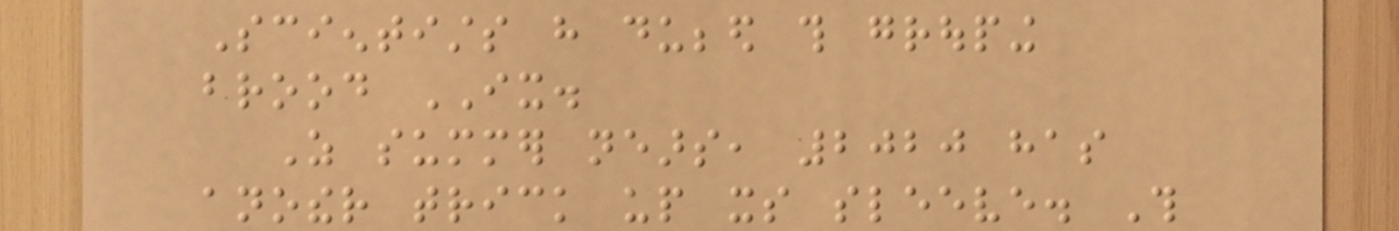Scientists have dubbed this grouping
brood IX.
As summer nears, 2020 has
another trick up its sleeve. This
